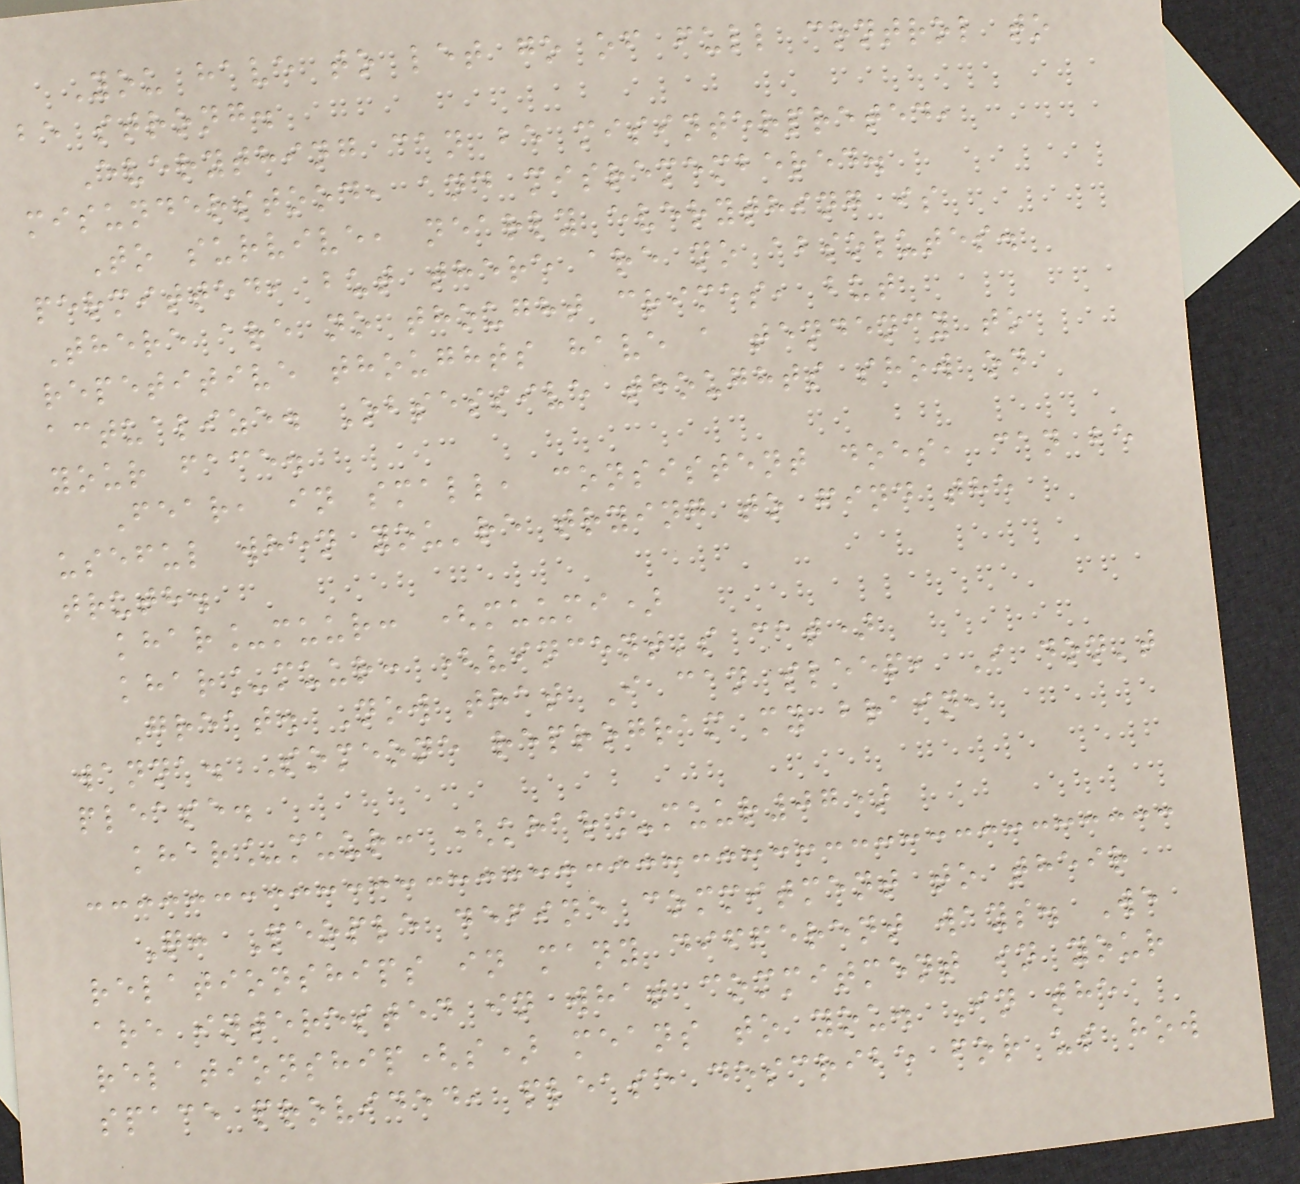You have to let go of full control to
be strong.
Everything can be misinterpreted,
misunderstood, and misremembered.
To survive, nearly everything is
permitted, but there are no absolutes.
There are no thought crimes, but
repetitive thoughts have a tendency to
actualize. Obsessive thoughts show on
your face.
Fear, in small, consistent does, can be
useful when you're trying to find the
truth.
khar_muur: (muumi)
khar_muur: (vincent's cat)
Great. Now that I can sleep, I don't
wanna. Someone reprogram my brain,
please.
khar_muur: (khar_muur07)
Q: People define commitment to their
relationships in many different ways. We
are interested in what commitment in your
relationship(s) means to you. In the
space provided, please describe for us how
